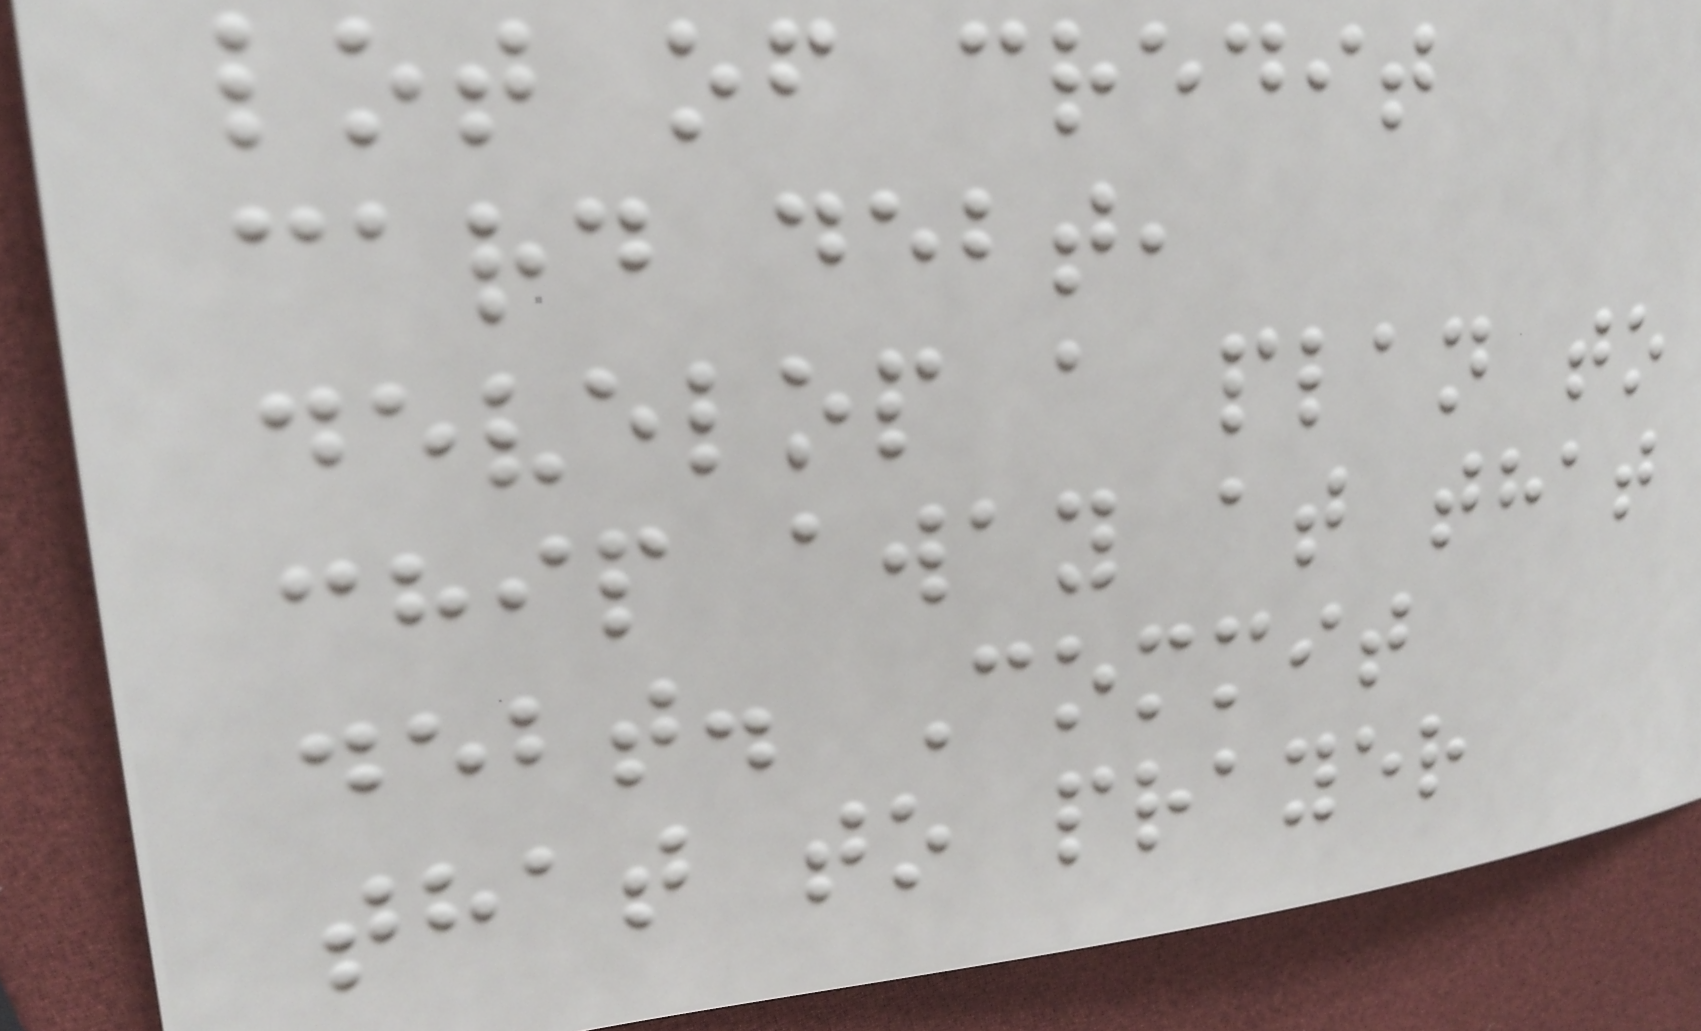lot of credit
card debt,
develop a plan to
chip away at that
debt. Commit
that to prayer
